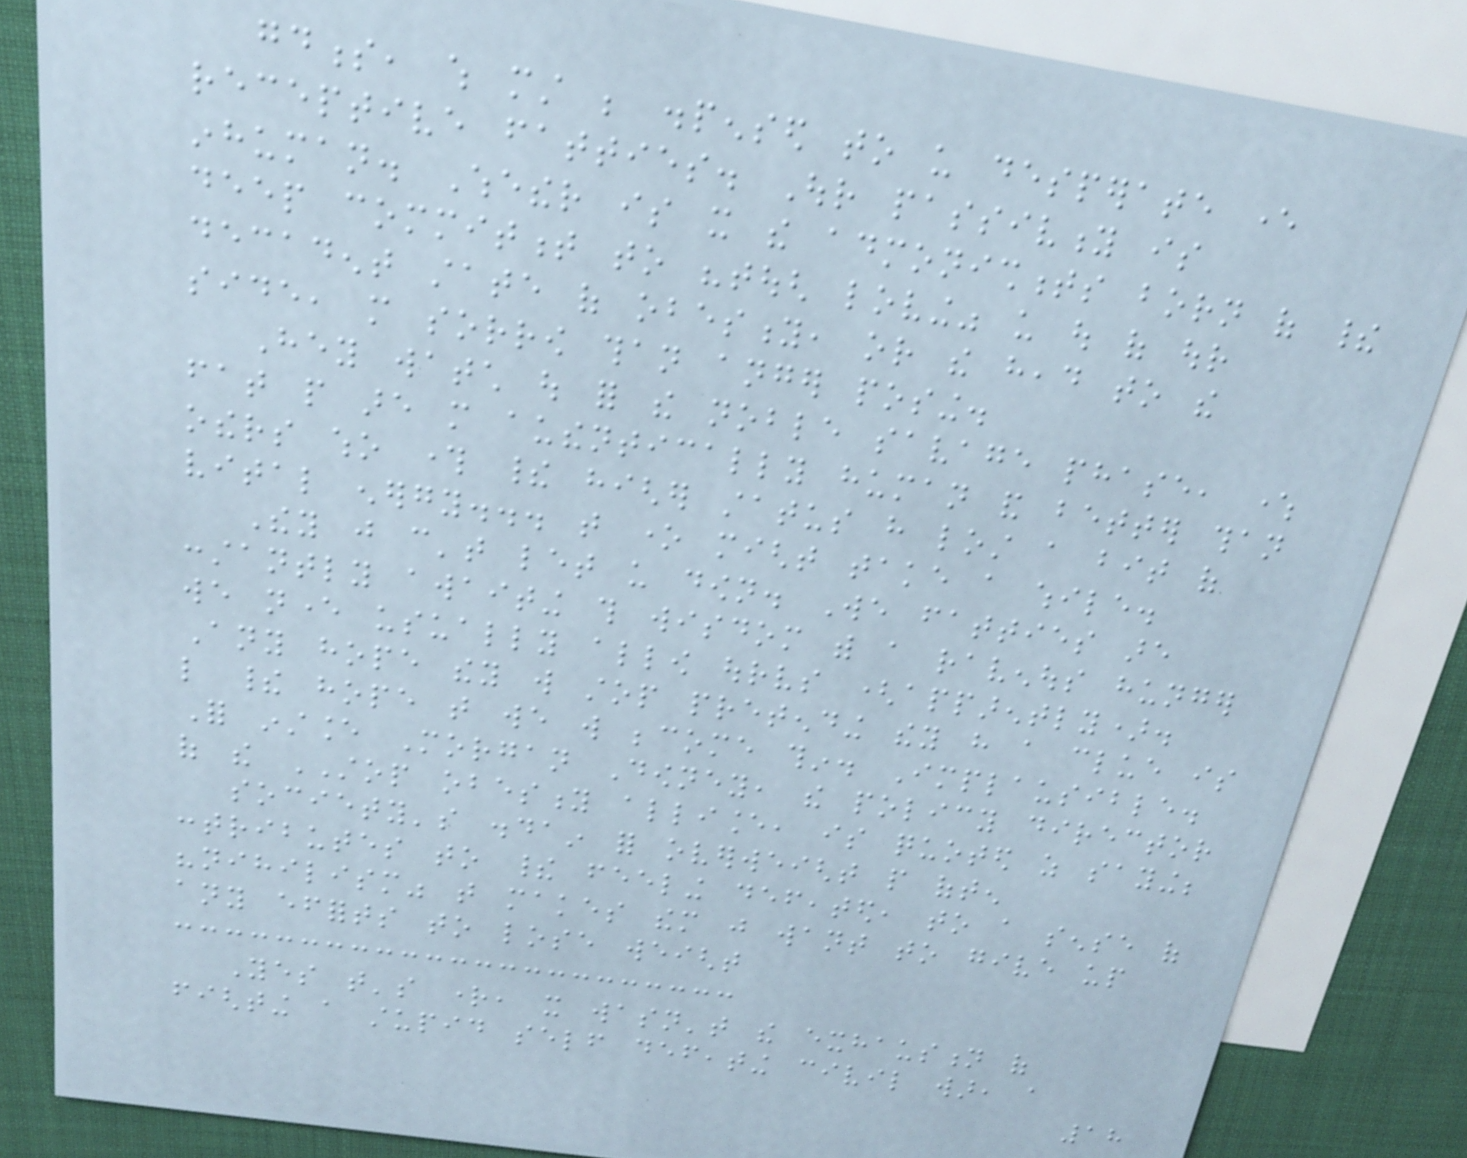goodness, which must be dispensed to us desperate ever
receptive fatties. Our passivity is
inhuman. Whether is it the admonishments born of their
deep commitment to "tough loving" us out of our
decadent state of obesity, or the head to the
side, more sorrow than anger posing.
Hey watch out for the noble savage phase, where
fat people are more authentically human and better than
others who through their higher status have lost a bit of
vital energy... that one might take a while.
They just can't let us down. We fatties are
constantly awaiting this wisdom with a ravenous hunger
we never usually allow ourselves (apparently).
Any hope they will stop pretending they have a clue is
like their hope that we will become thin. Implausible.
For instance Morgan Downey, the policy director
of the STOP obesity alliance, is quoted as saying;
society's disdain for overweight people often
contributes to their feeling defeated, to a sense of
"nihilism" that makes them just want to give up
any efforts to lose weight
Yes that's right, it wasn't the exhaustion of
fighting a stupid self defeating civil war, a
18
